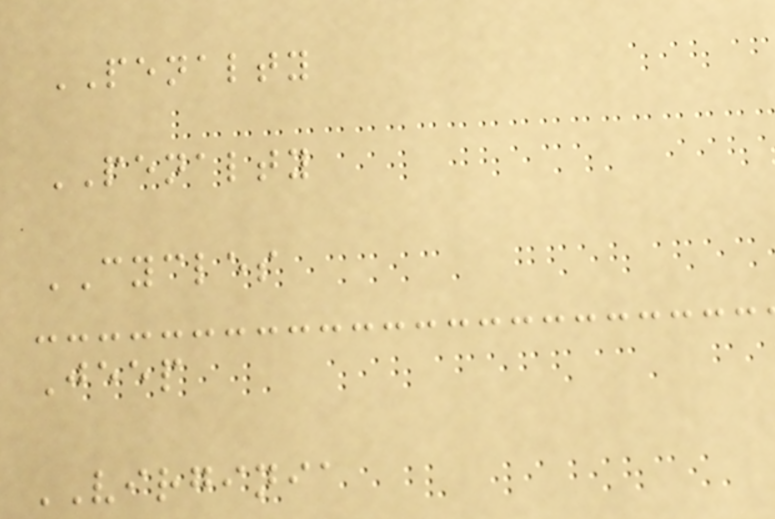PENALTY
PENALTY
CYCLES
Jeep
VIRGINIA
